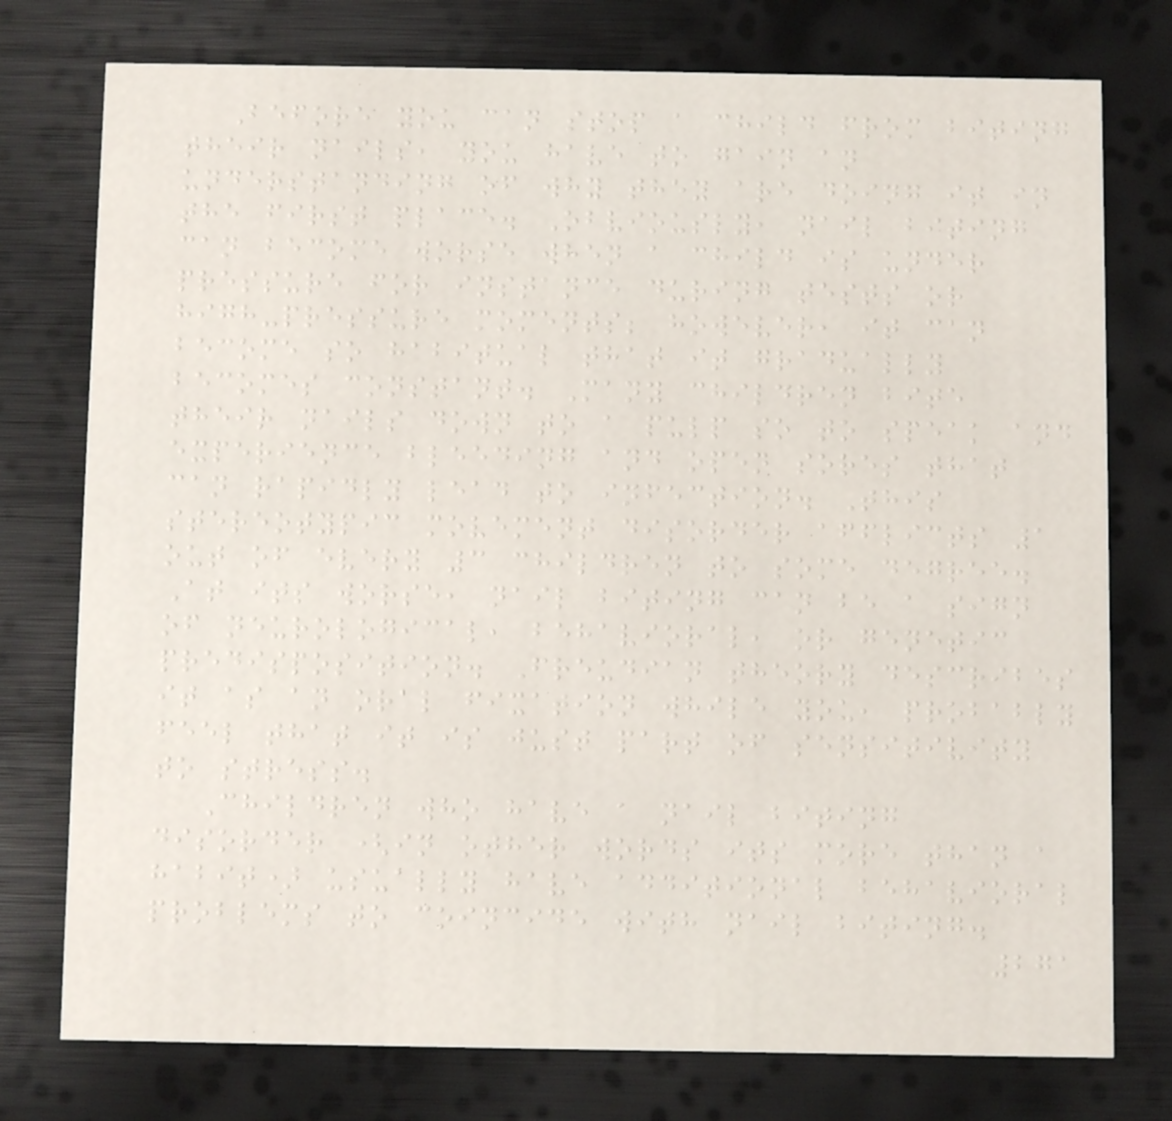Before you can stop a child from biting
their nails, you have to gain an
understanding of why they are doing it in
the first place. Obviously, nail biting
can become worse when a child is under
pressure for instance during tests or
high-pressure moments; however, it can
become so habitual that it gradually
becomes constant. Many children bite
their nails down to a pulp so to speak and
experience bleeding and open sores that
can rapidly lead to infection. This
stereotypic movement disorder afflicts 1
out of every 3 children to some degree.
At its worse, nail biting can be a sign
of neurological, behavioral, or genetic
predisposition. Freudian theory describes
it as an oral fixation while you, probably
feel that it is just part of sensitivity
to stress.
Children who have a nail biting
disorder (in other words its more than a
habit) usually have additional behavioral
problems to coincide with nail biting.
271
